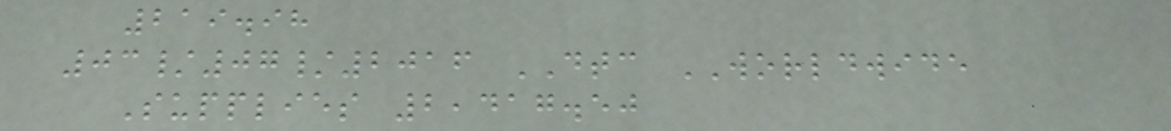219.98
03/07/2016 DTC WORLDWIDE
Supplies 2,417.50
